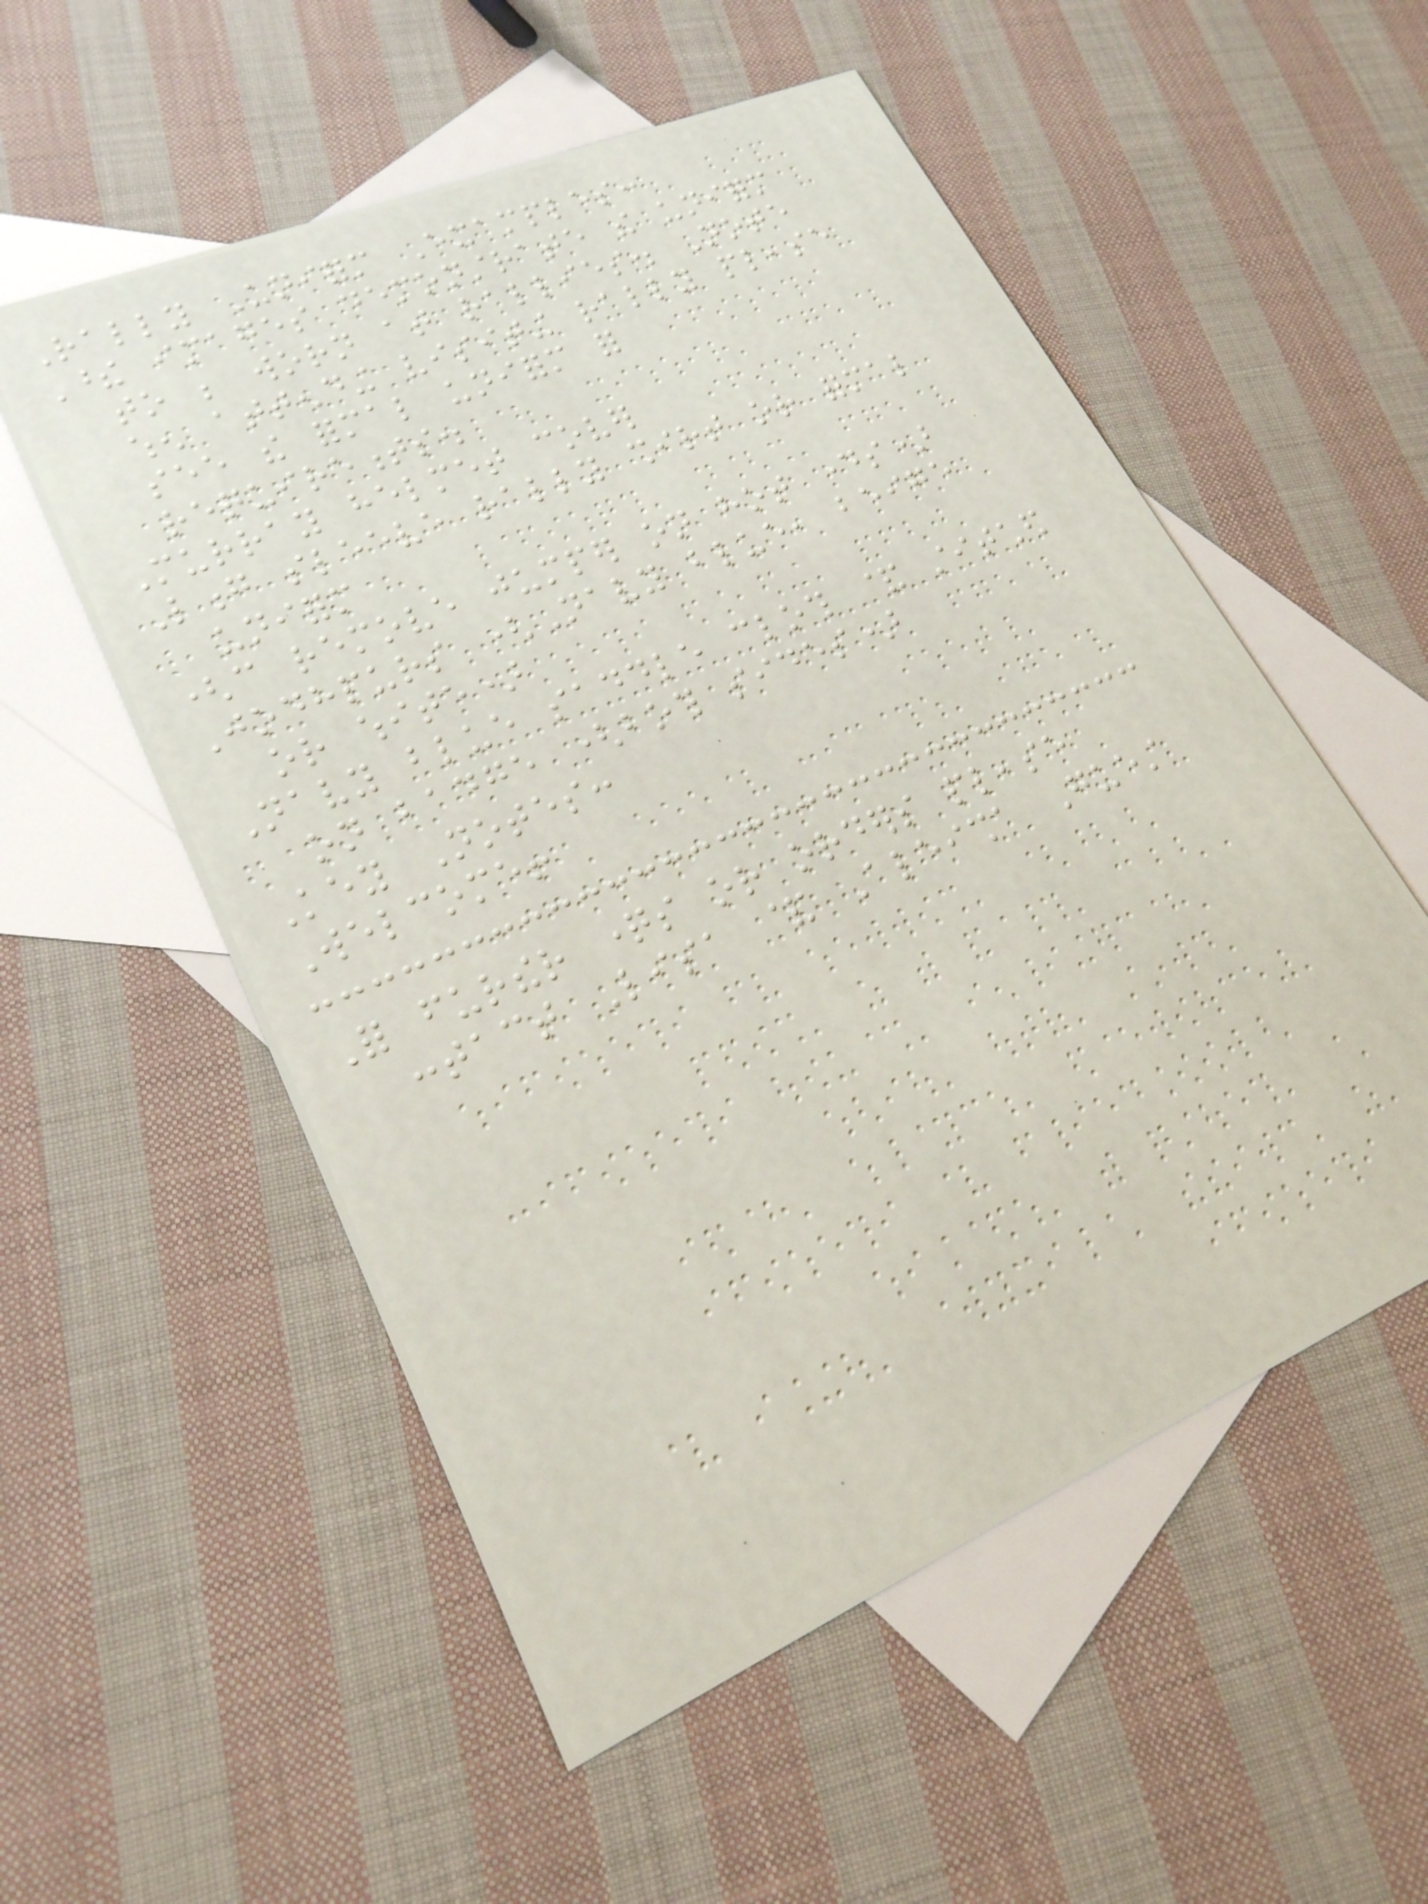Rally Uniform Examples:
These images demonstrate the uniform
to be worn at rallies. Note
when attending visiting rally please
see the formal uniform for
requirements.
Murray helmet cover
Long sleeve rally shirt or formal
uniform
(can remove jumper on hot days)
Jodhpurs (Navy blue, beige
or white)
Navy blue saddle cloth & stitched
on badge (both sides)
Key Notes:
Welcome!
For further questions or orders please
contact Lisa & Aleisha Guest
